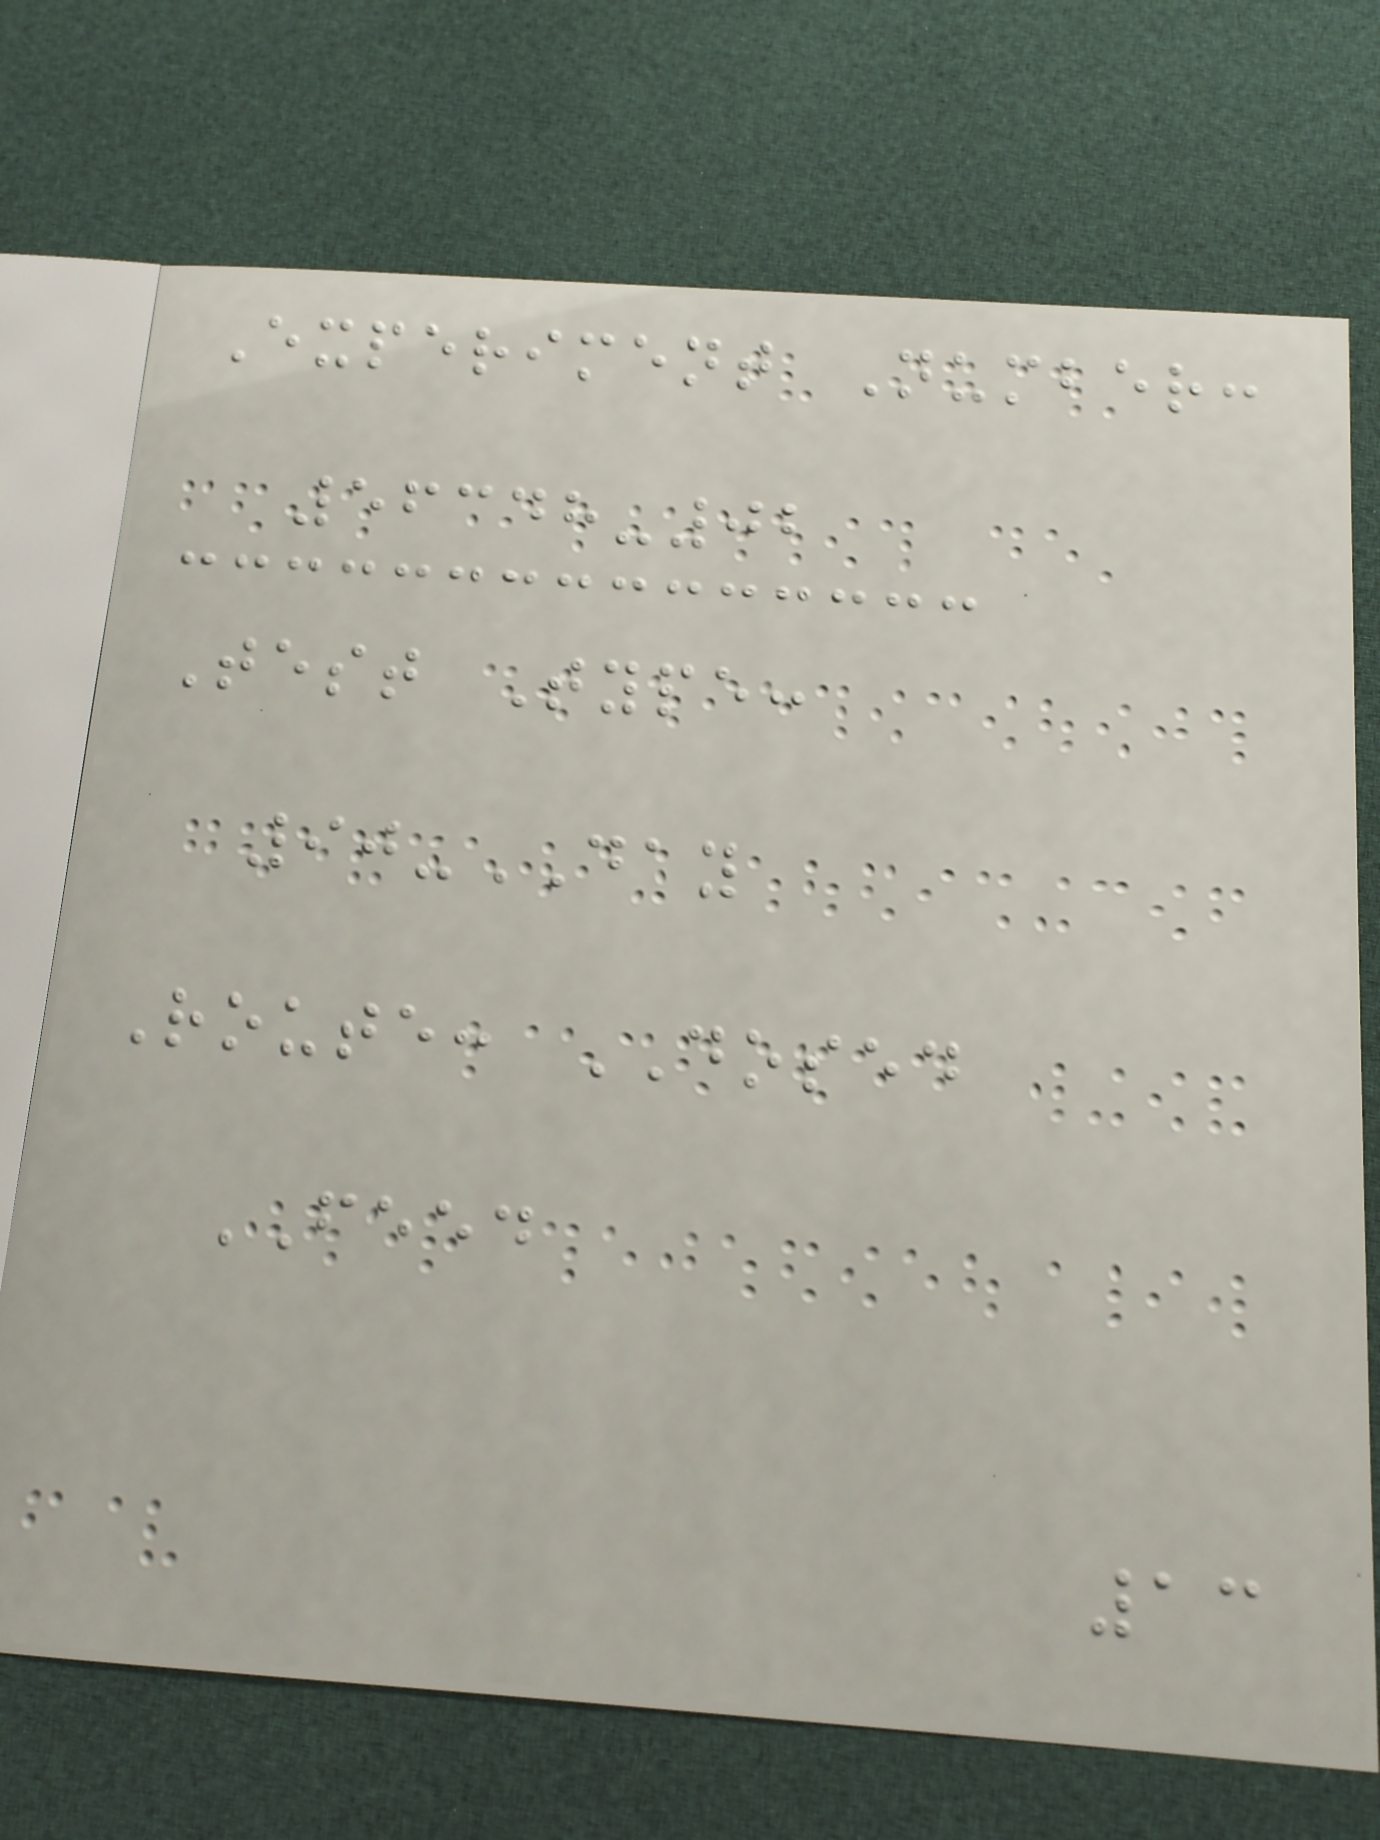Experiment Number:
56348-02
Test Type:
90-DAY
Route: DOSED
FEED
13
